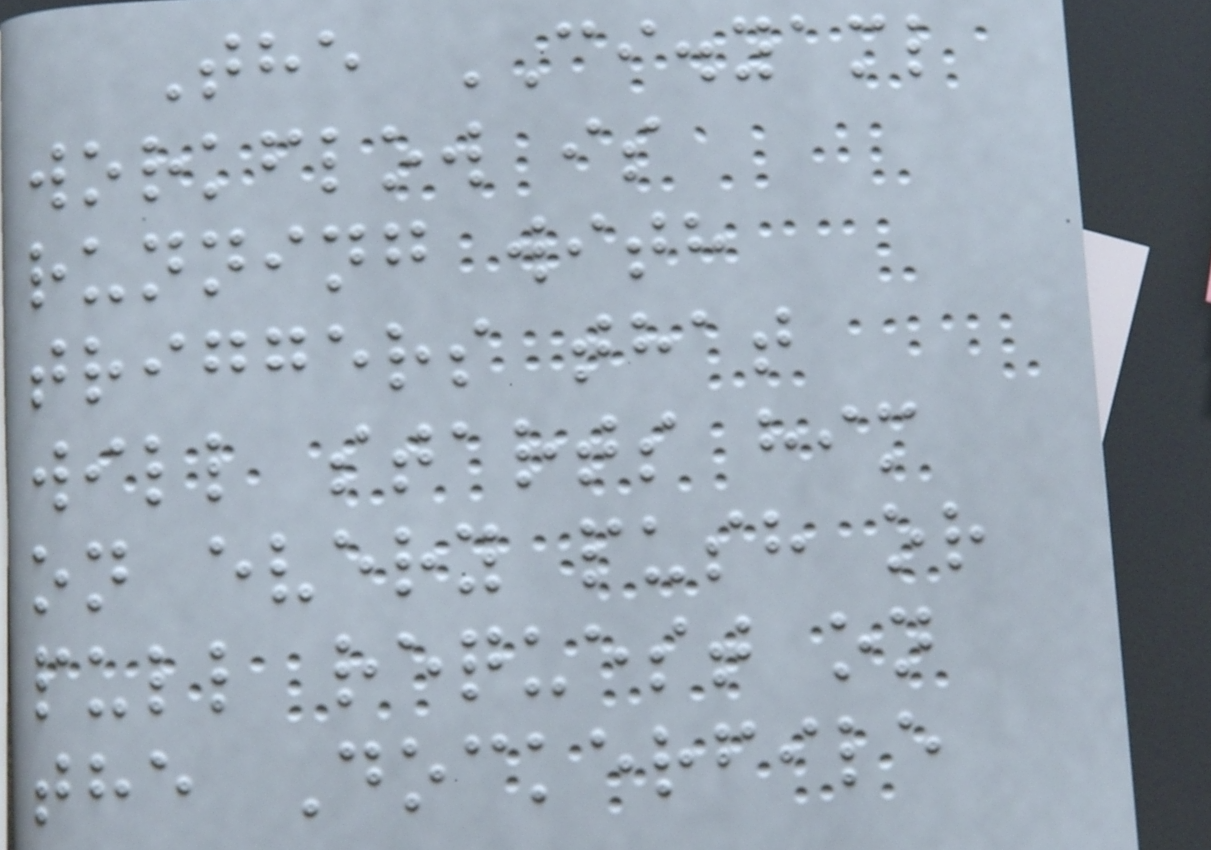The CI.yaml
workflow is
running with
triggers that
will starts him
on every push or
pull request on
the Dockerfile
